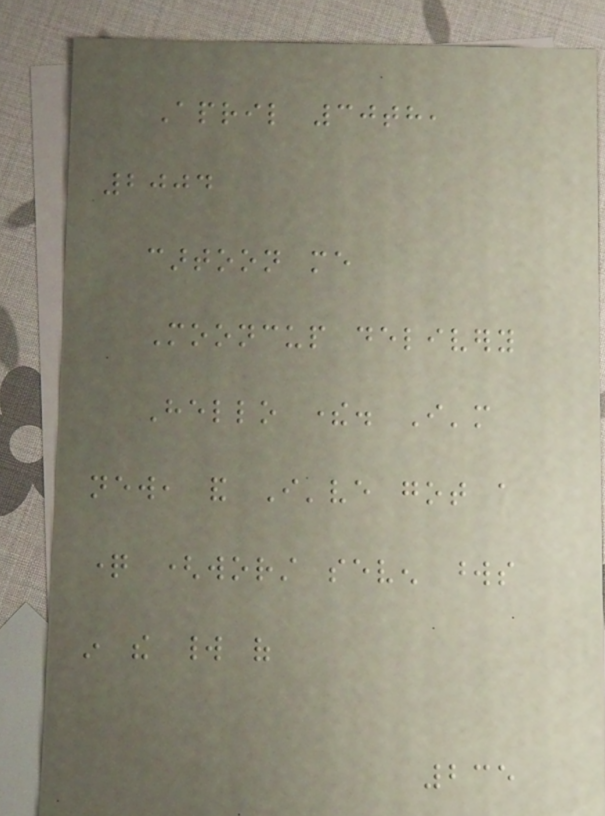April 30th,
2004
cartoon me
Mooncup delivery
Hello there. I'm
new, and I've got a
question (worst seven words
in the world of
235
